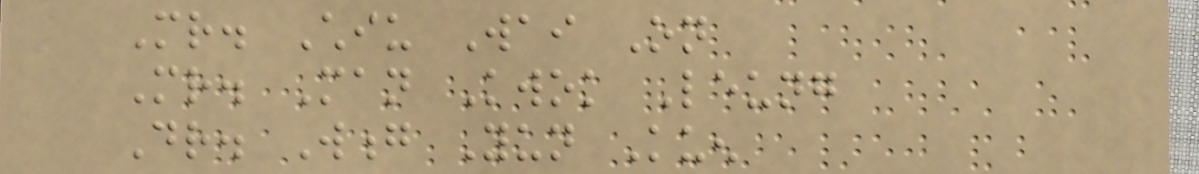Mr. Chiu Wai On
Mr. Man Kwok Leung
Dr. Wong Yun Kuen
